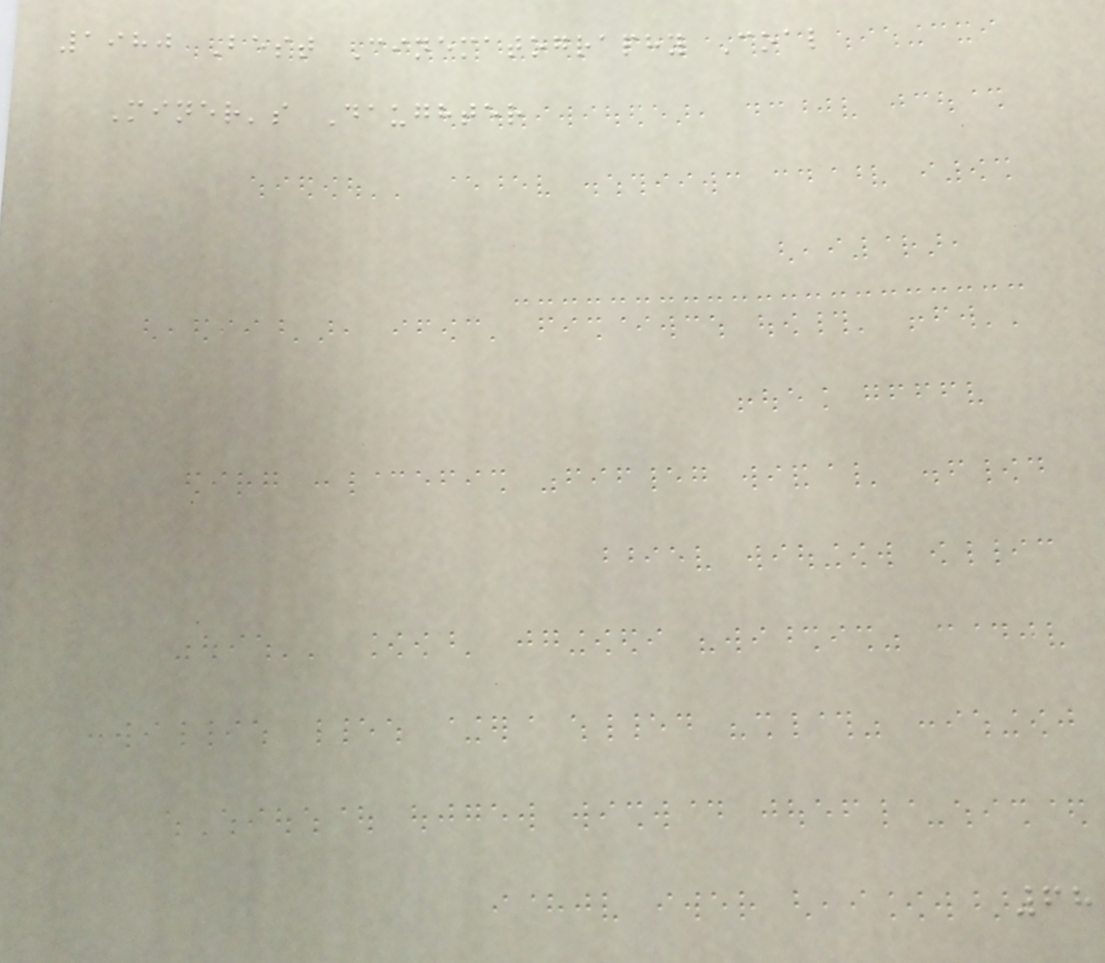1980 Best Cinematography Coal
Miner's Daughter
68
